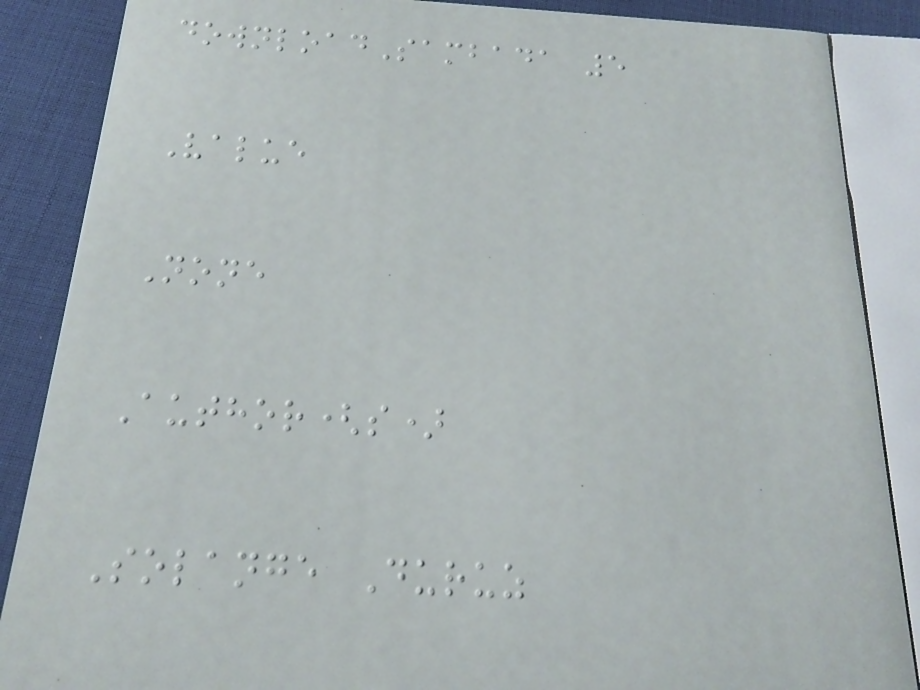downloadSambada 5
Value
None
Author(s)
Solange Duruz
